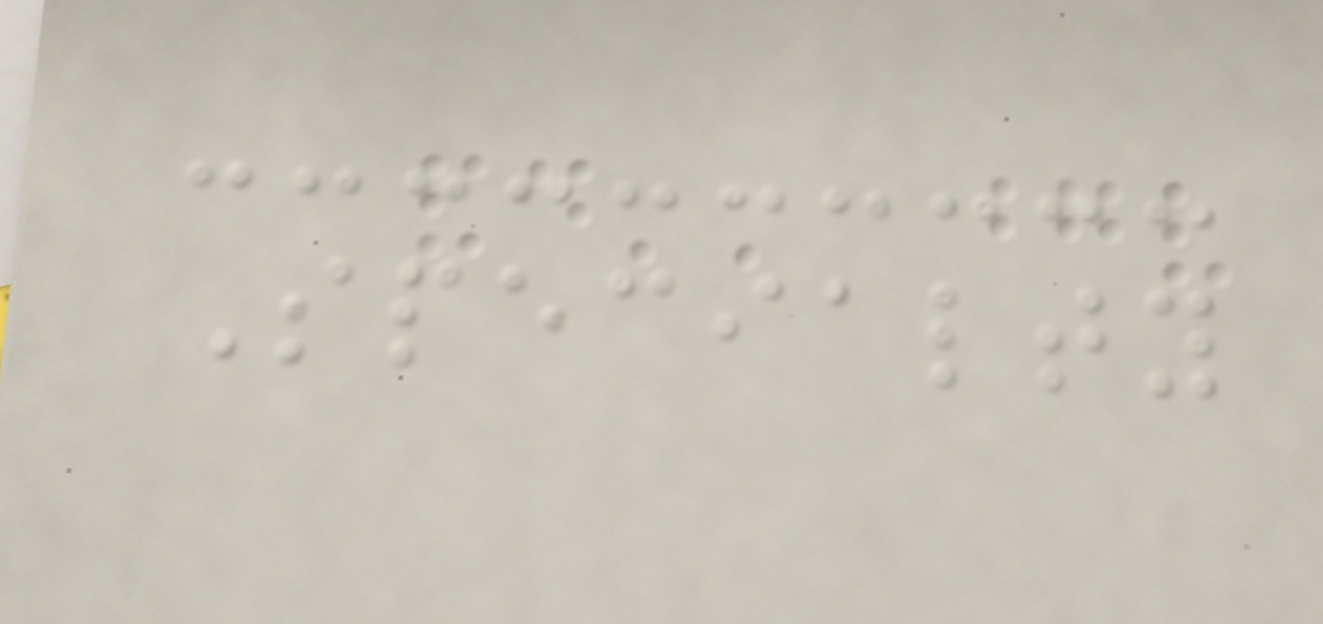Specialty
